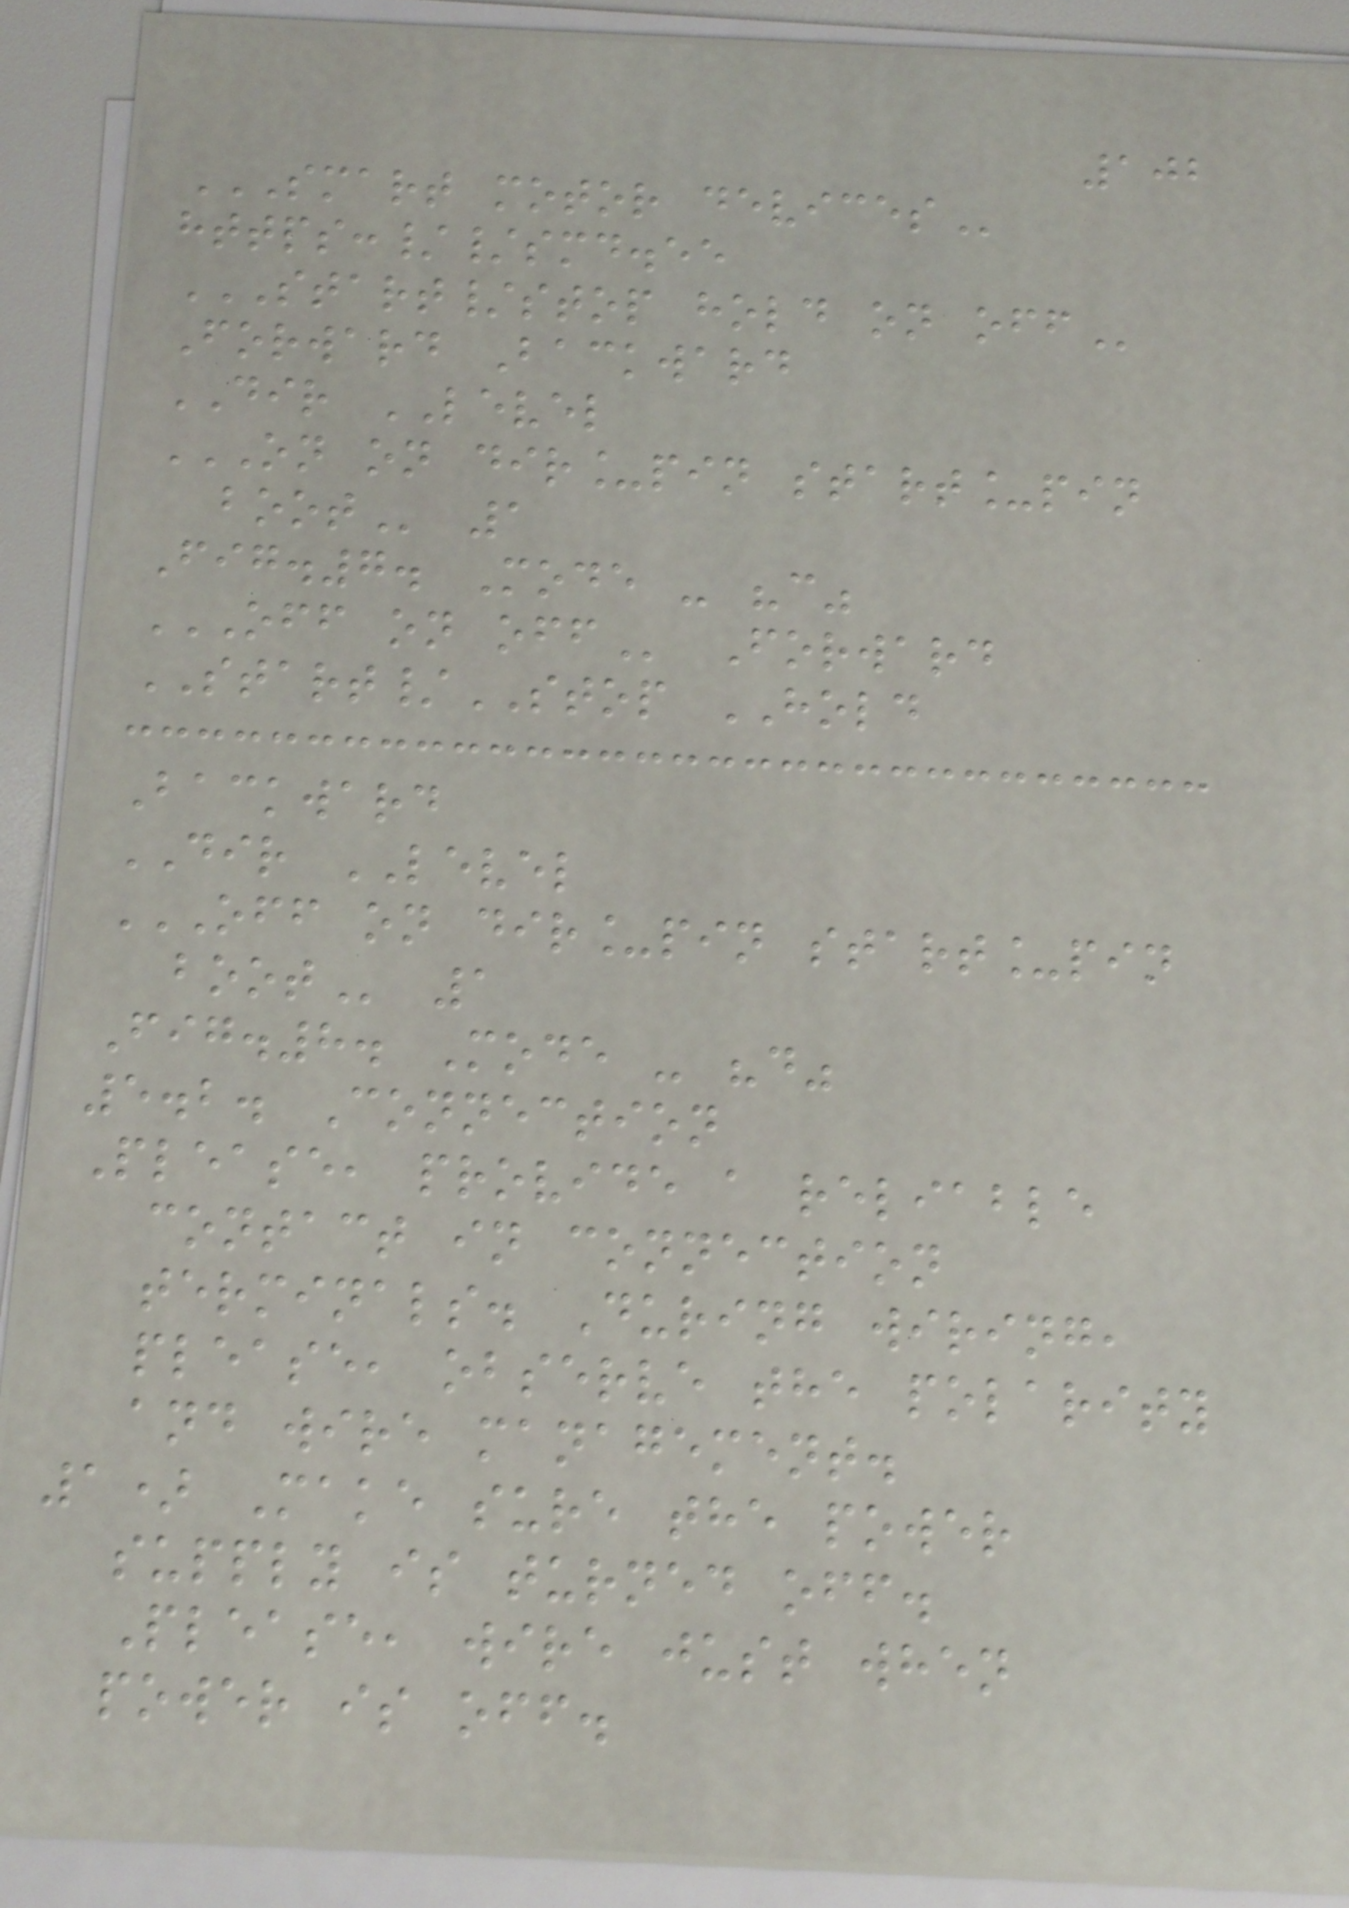102
SMART MOTOR DEVICES
https://smd.ee
START/STOP HOLD ON OFF
Forward Backward
DIR LEVEL
ON ON DIR_PIN START_PIN
BOOT 1
Fig.7. Mode - "c"
OFF ON OFF Forward
START/STOP HOLD
Backward
DIR LEVEL
OFF ON DIR_PIN START_PIN
BOOT 1
Fig.8. Mode - "d"
5.2. Connection
Please, provide a reliable
contact in connection
terminals. During wiring,
please, observe the polarity
and wire management.
1) Make sure the power
supply is turned off.
Please, wire just when
power is off.
